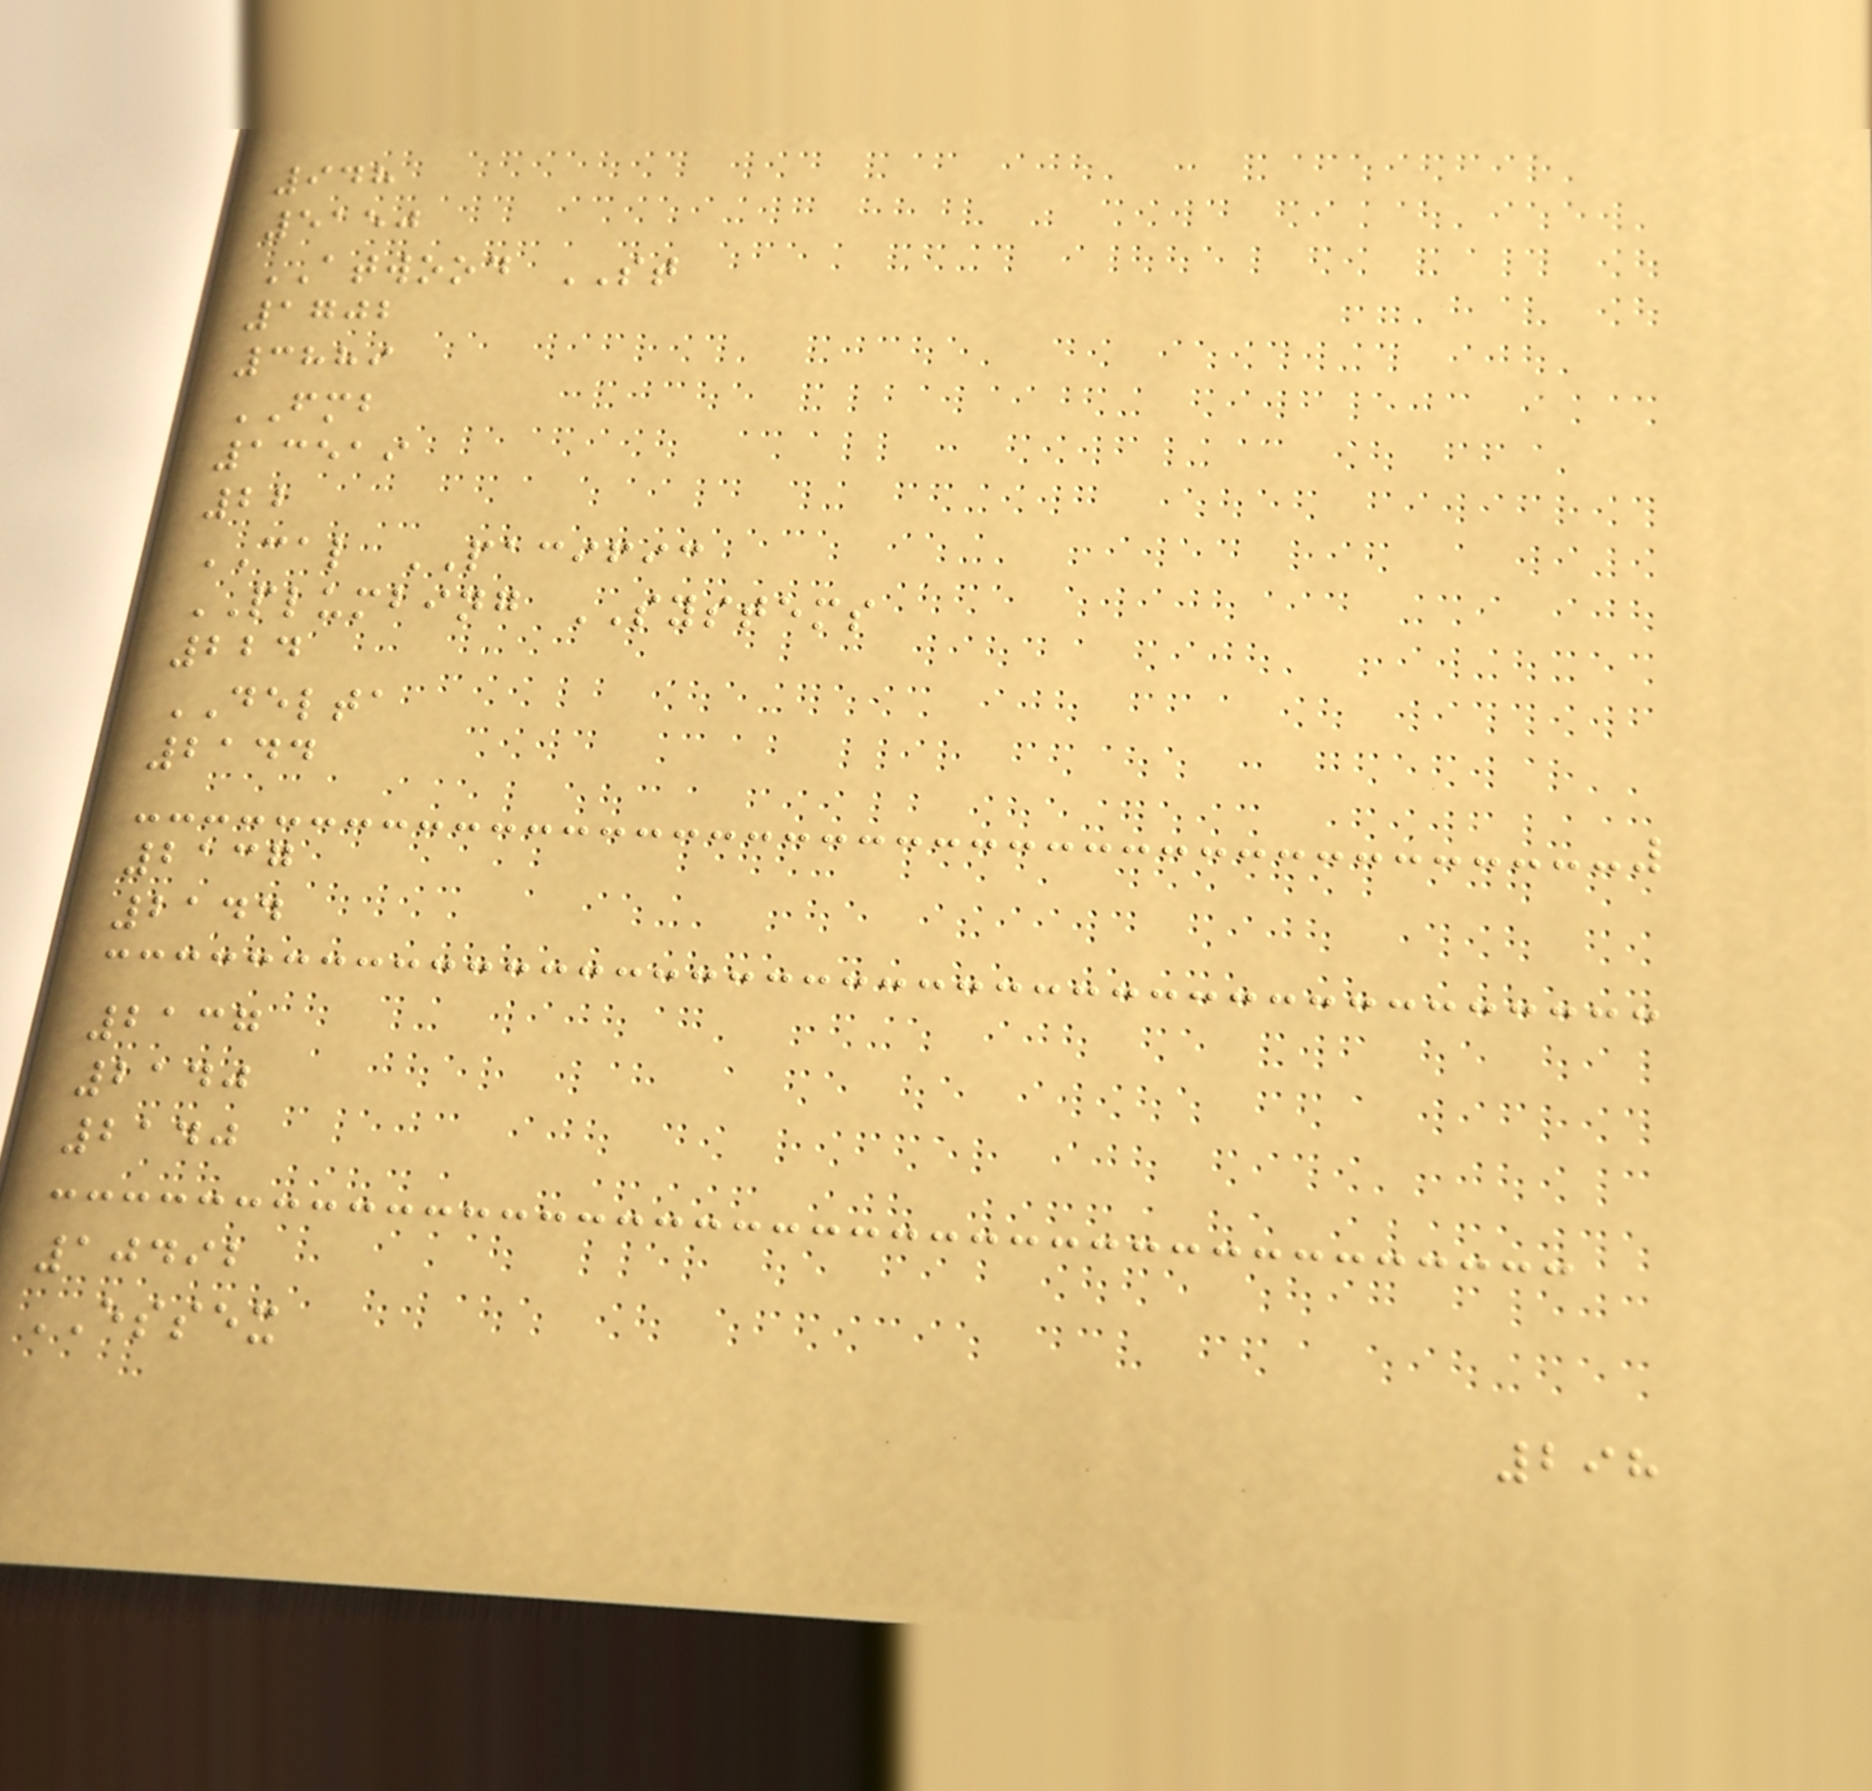948
5150
ATWOOD ST
1702
3889
FMB
13519
22
CAL PACIFIC
PLUMBING SYSTEMS
224
DELTA
2144
2137
2144
2137
2140
2140
10492
ESSEX
298
